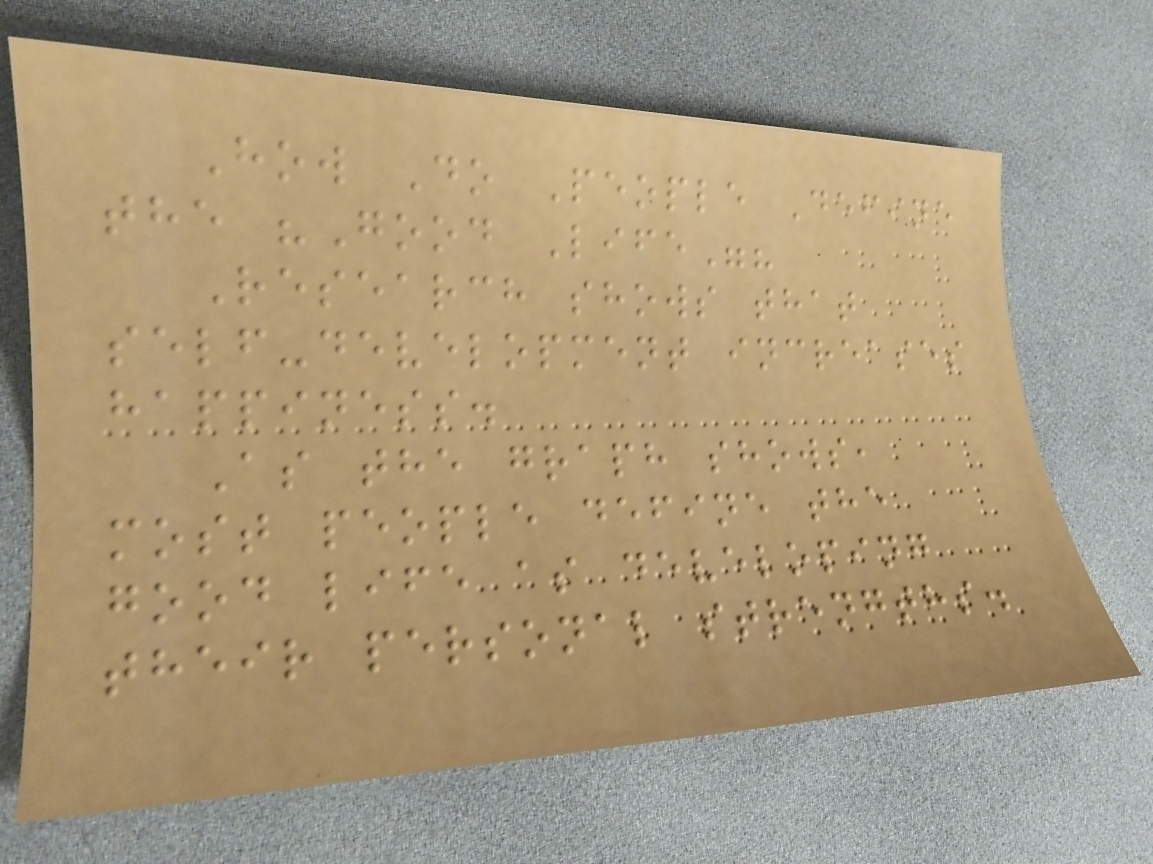How Do People Define
the "Good Life"?
Research shows that
self-development increases
happiness.
As the graph shows,
most people define the
good life as developing
their personal strengths.
